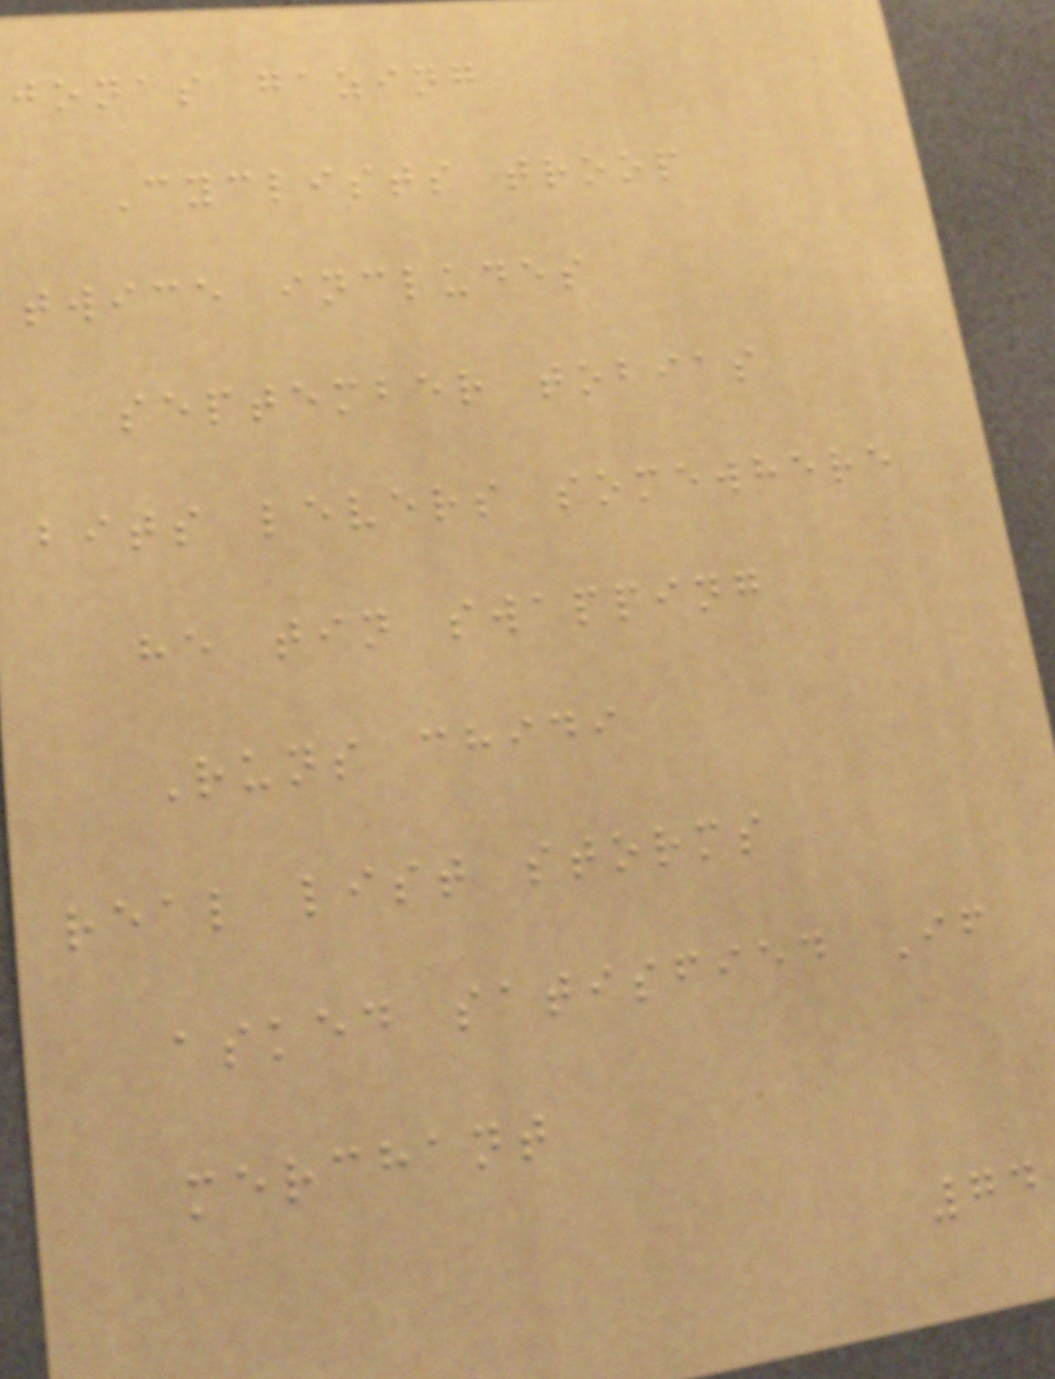jonas gazing
Cyclists troop
twice includes
september tobias
bits levers somewhere
he tin swapping
Runs chidi
real list storms
asked satisfied If
merchant
74
